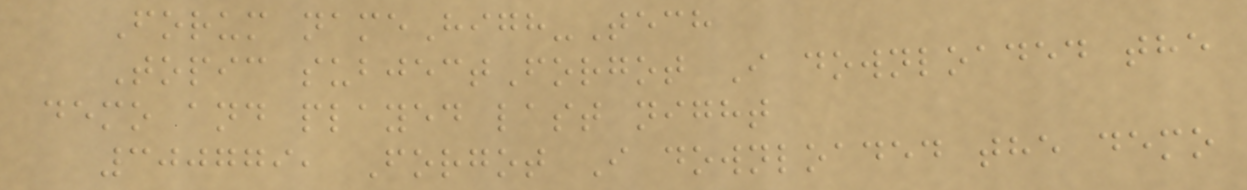Forum nameHigh-Tech
Topic subjectForgot I downloaded the
demo and played last night
300779, Forgot I downloaded the demo
